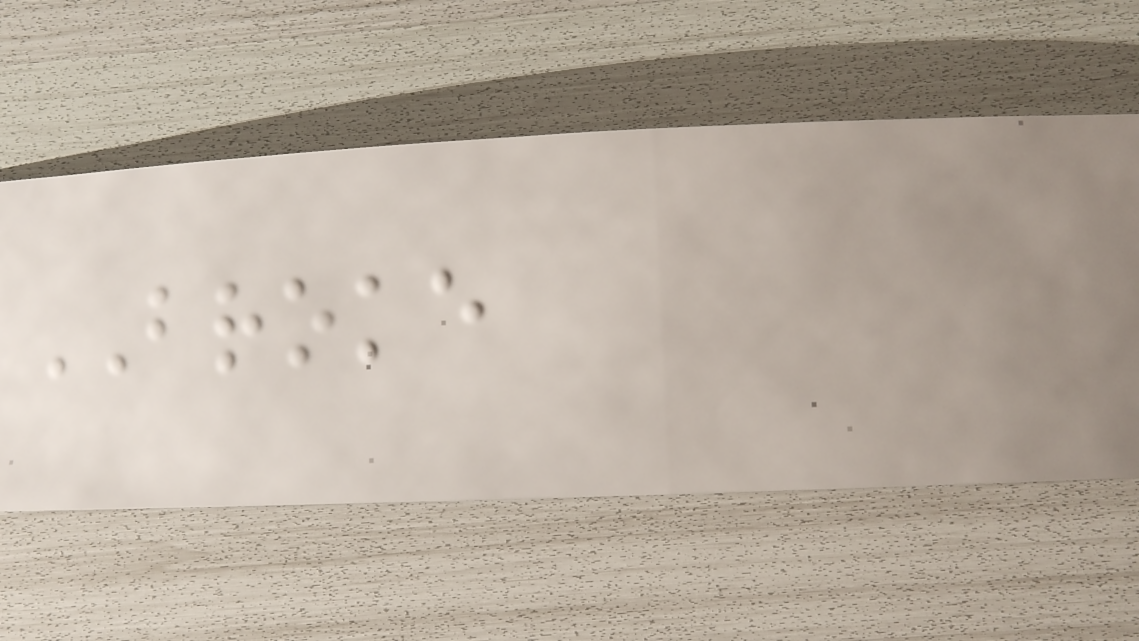BROKE
